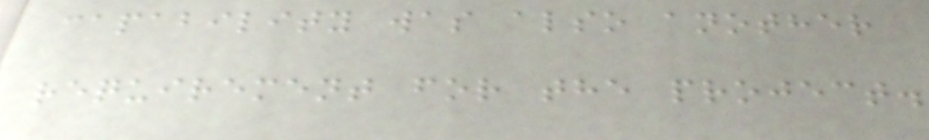capability was also another
requirement for the project.
